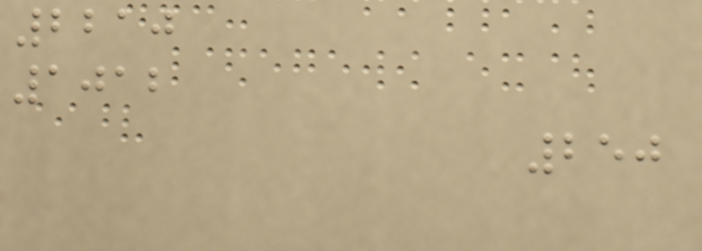2210
1012
250
